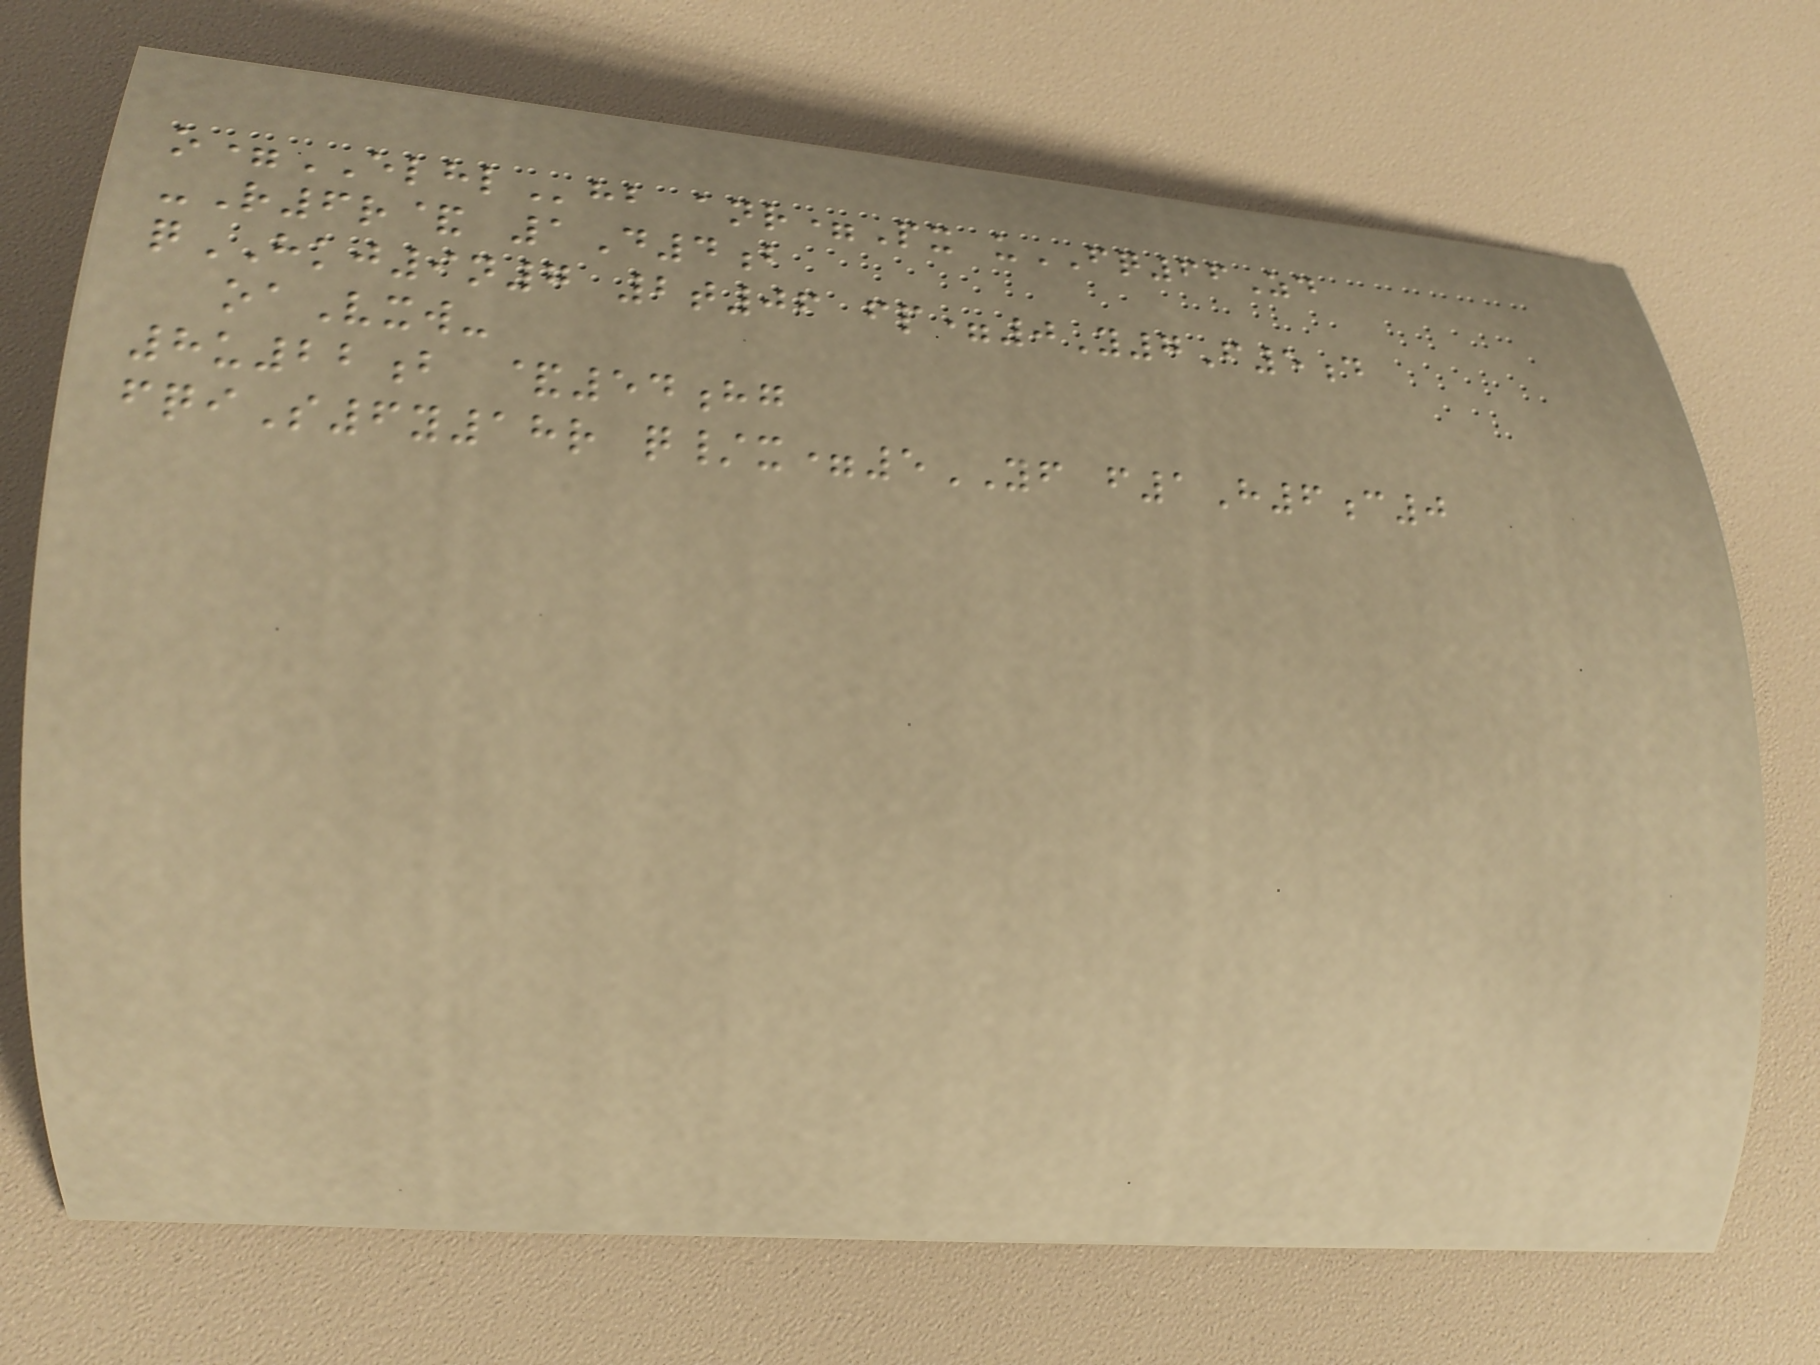o=ELHLhb anr=Px uFQ66Zd
-R6r& 1D4b
qHKJ9n7 2t06 fp=0Y7F5d
oaVxw-
8u22b &54hg
fqiS6y18r q/x=5YF f1H6c0
